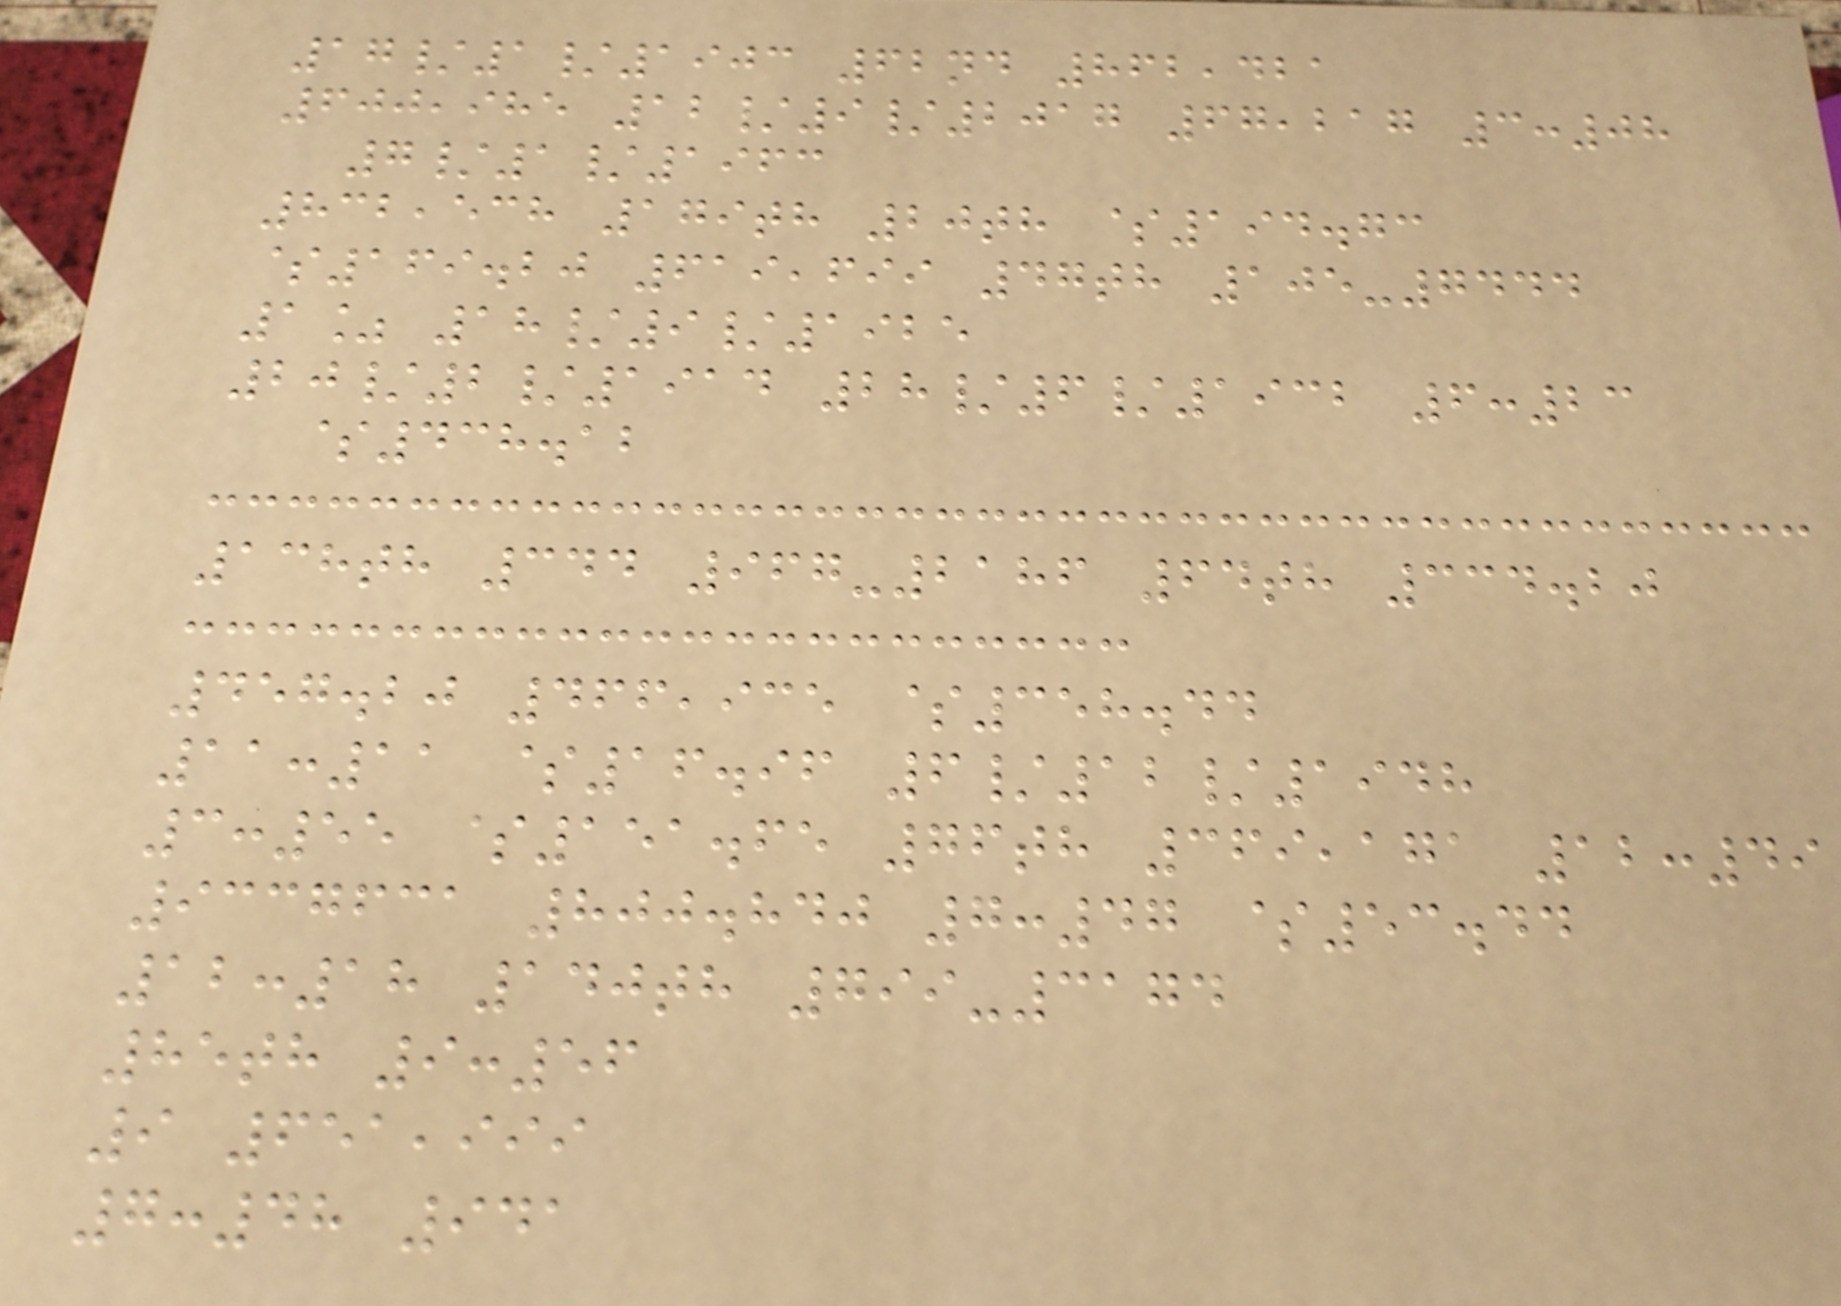17/1/1903 62nd 862,421
600,985 12/9/2017 67,217 3:08
7/1/1963
832,538 179th 20th $194.73
$169.20 619,699 47th 105-7444
1% 18/9/1925
20/2/1914 28/6/1932 6:23
$438.12
138th 344 967-2186 64th 334.20
457.20 466,935 $358.44
11:11 $16.96 6/12/1948
3:55 $151.65 76th 369,171 12:49
9337631 800.840 7:47 $53.44
12:18 140th 799-3174
85th 9:56
9 651,999
7:48 941
